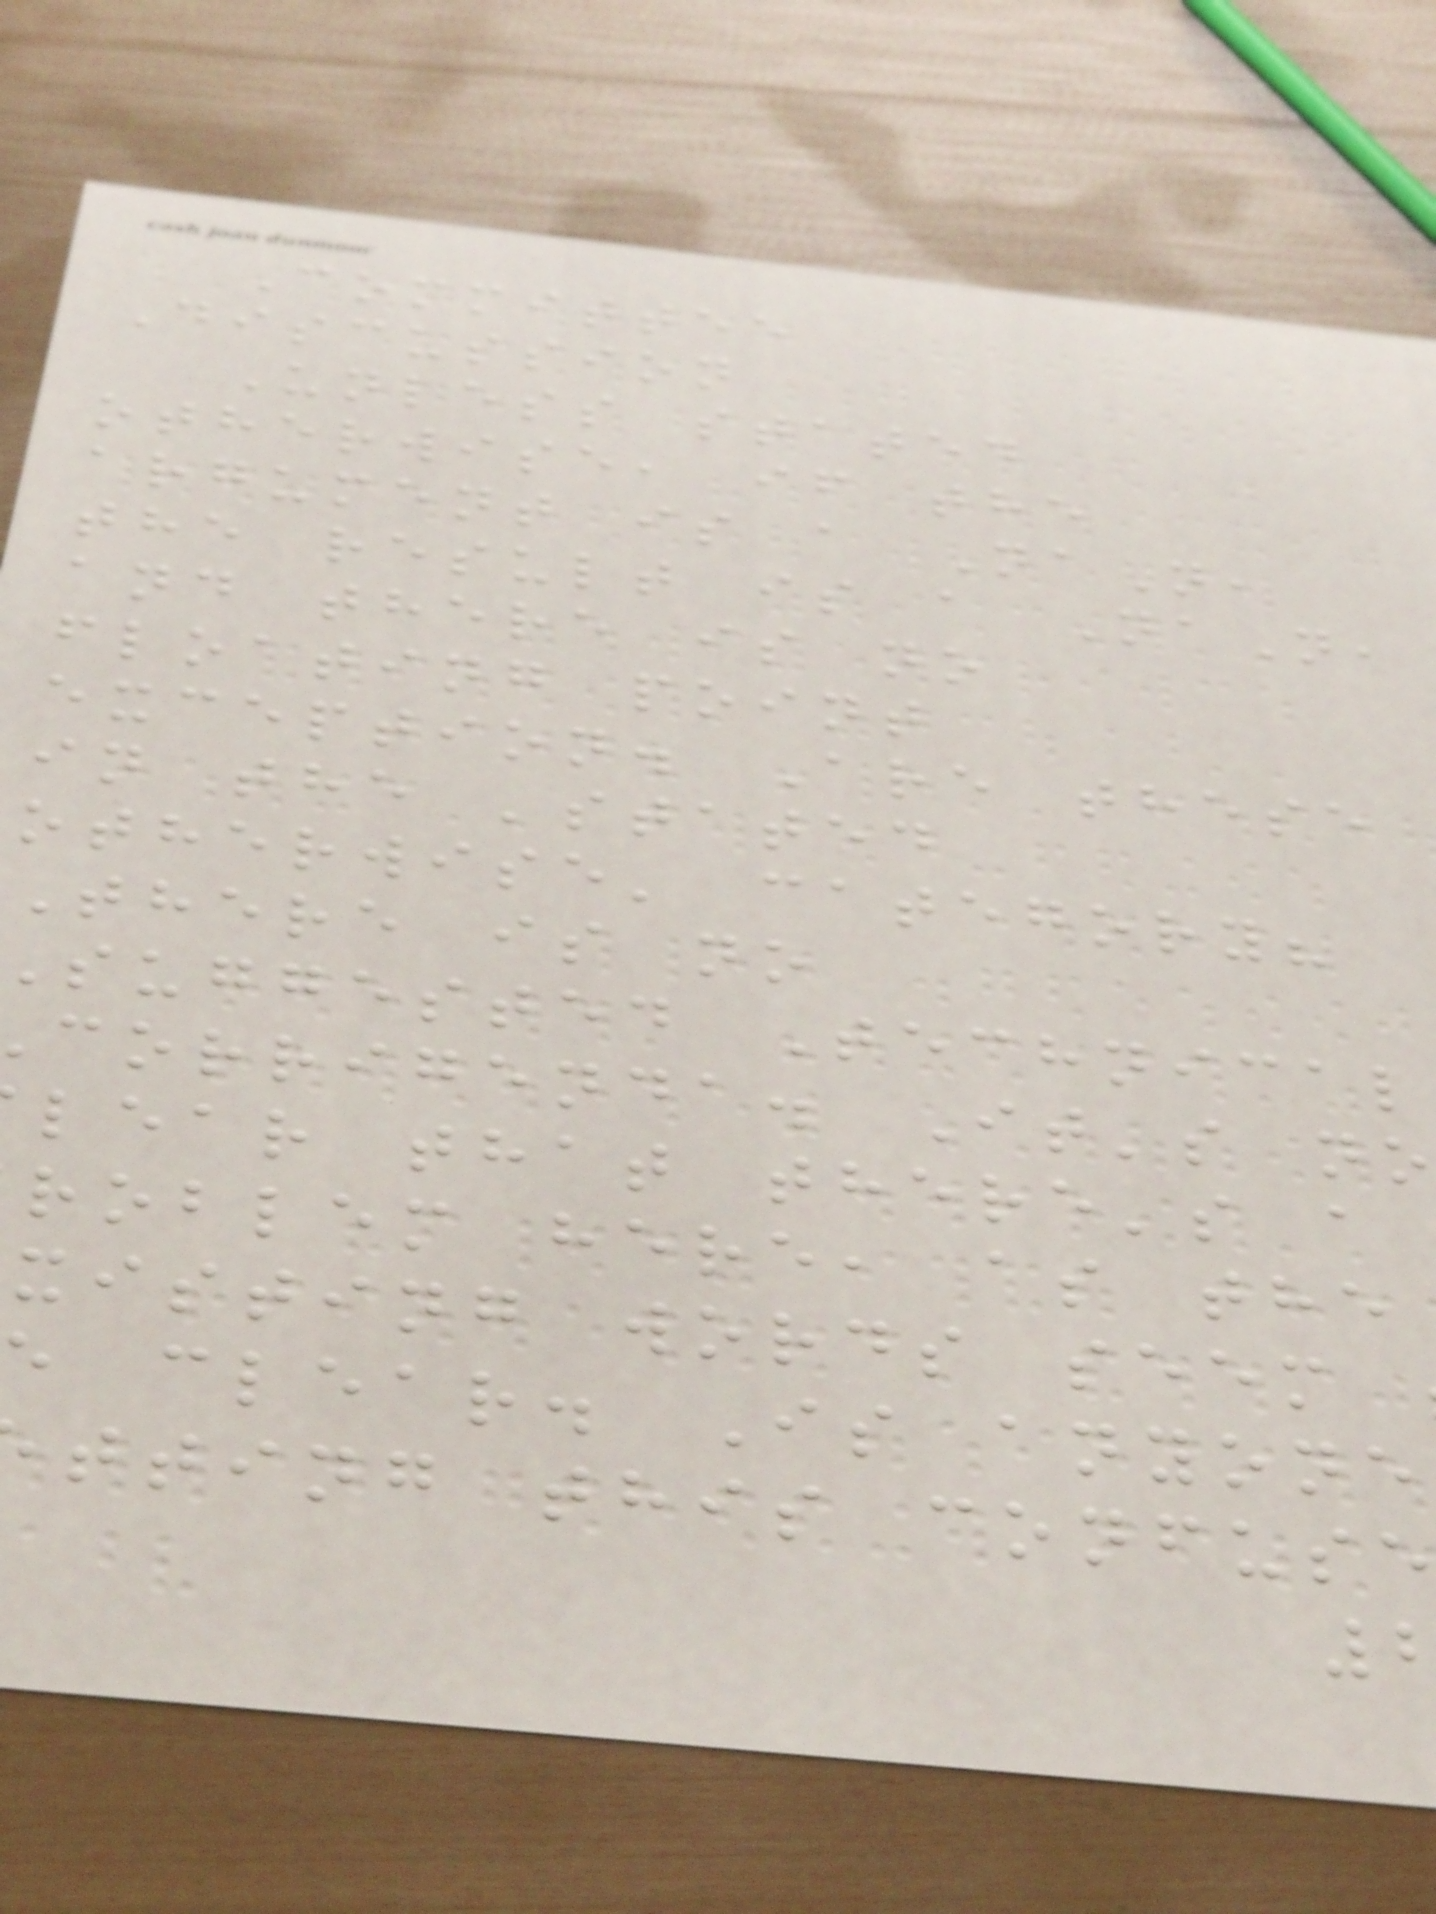Committee
Discussion
Unless stated
otherwise, if the
argument is a NaN,
the result is a NaN,
and there is no
floating point
exception. Are these
in the 'stated
otherwise' category?
There is no
suggested Technical
corrigenda. It's no
lear that there's a
roblem here, as the
xisting words seem
clear. Is anyone
tting this confuse
